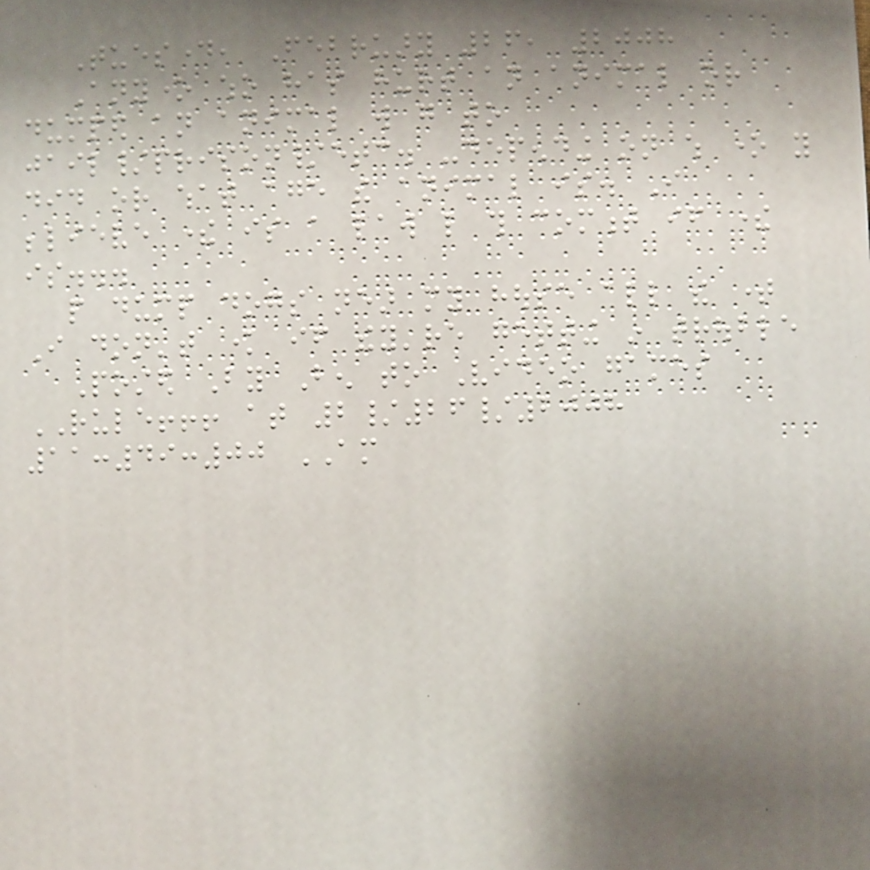Tuesday, February 26, 2008
Anyone who has hurt an animal or
dumped an animal will go to
jail/prison/etc. -depending on which one you
did or what age the animal is. I
believe there is a law like this comment if there
is...
people dump dogs near my house all the time
I don't know if they're getting in trouble
Posted By Ben to Video games
RULE!!! at 2/26/2008
11:49:00 AM
